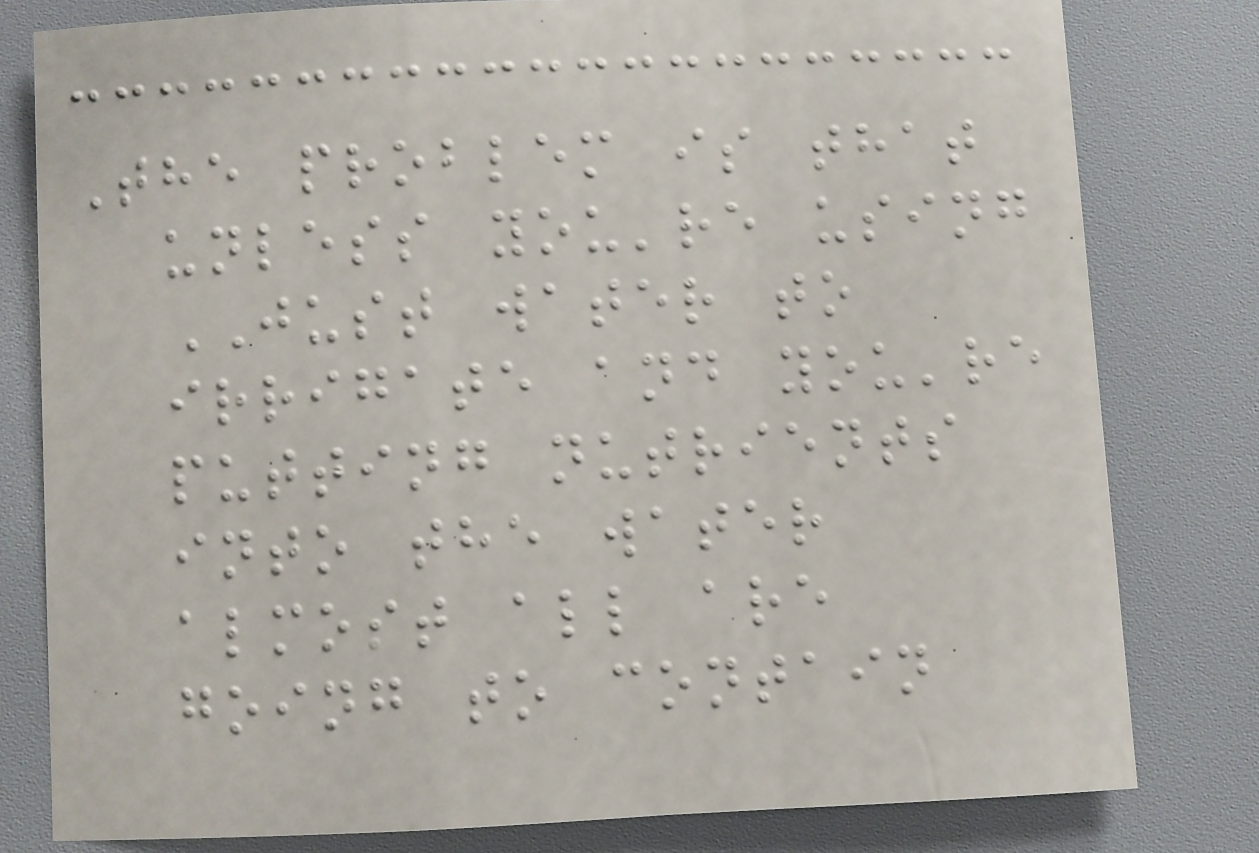The problem is that
unless you're using
JUST water to
irrigate and you're
putting nutrients
into the water
almost all are
going to contain
